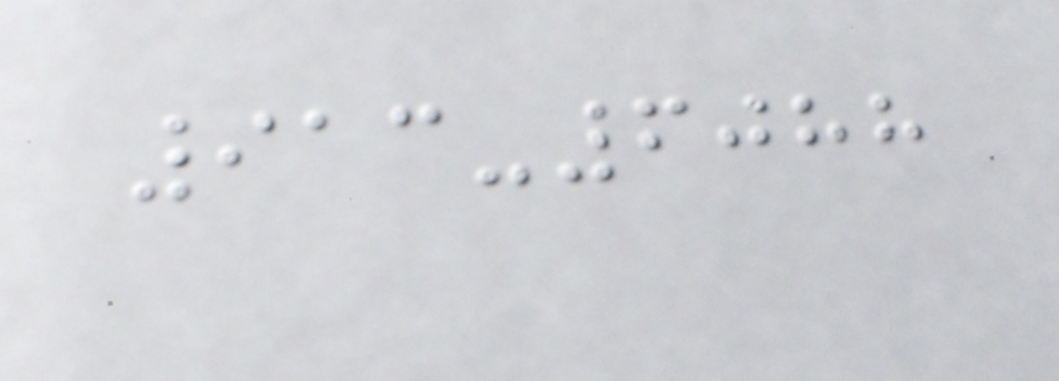913-6088
